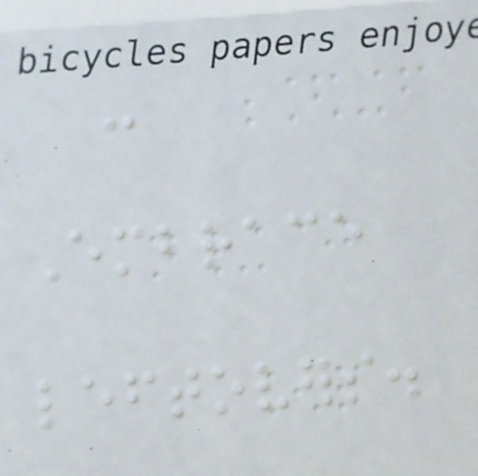-
Embrace
leftovers.
